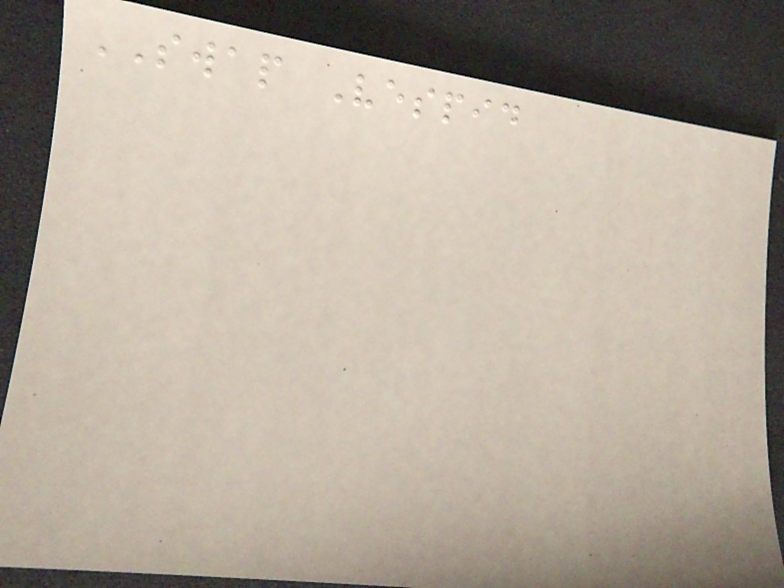SWAP Vespid
